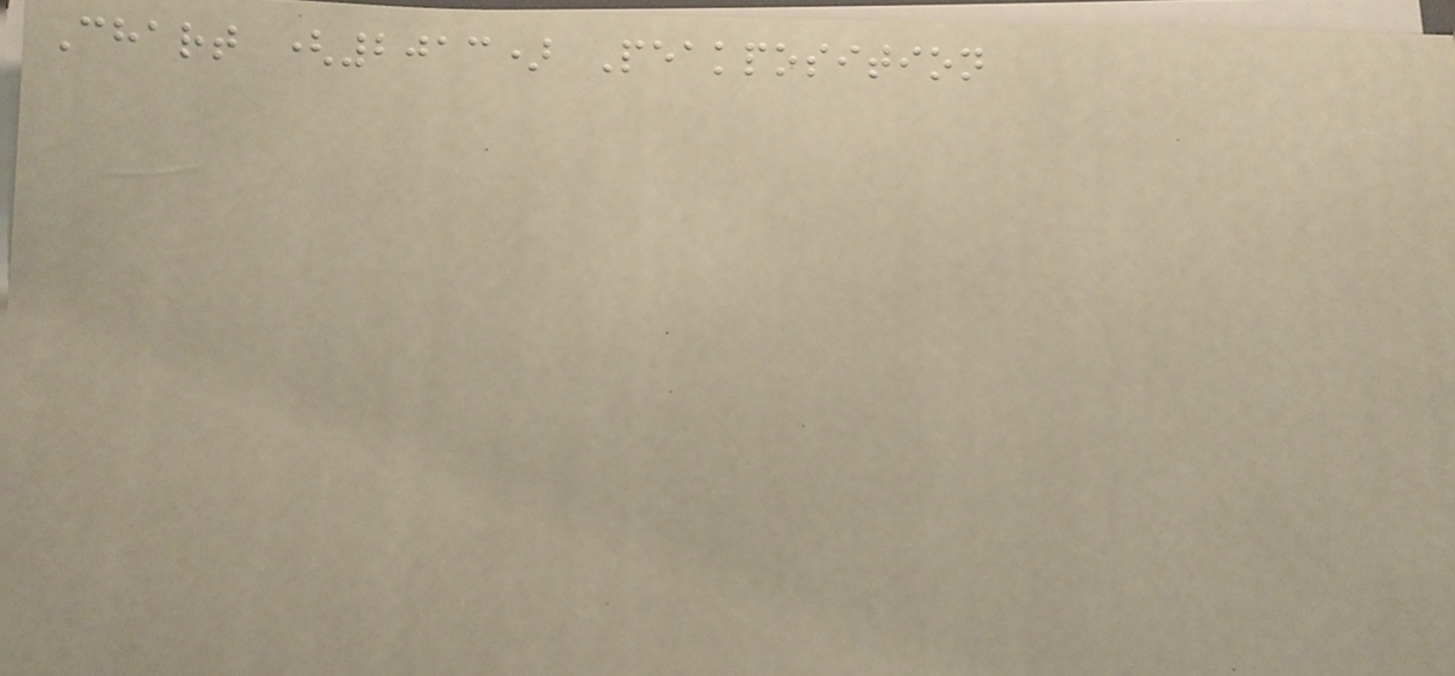Chart (2013) Peakposition
